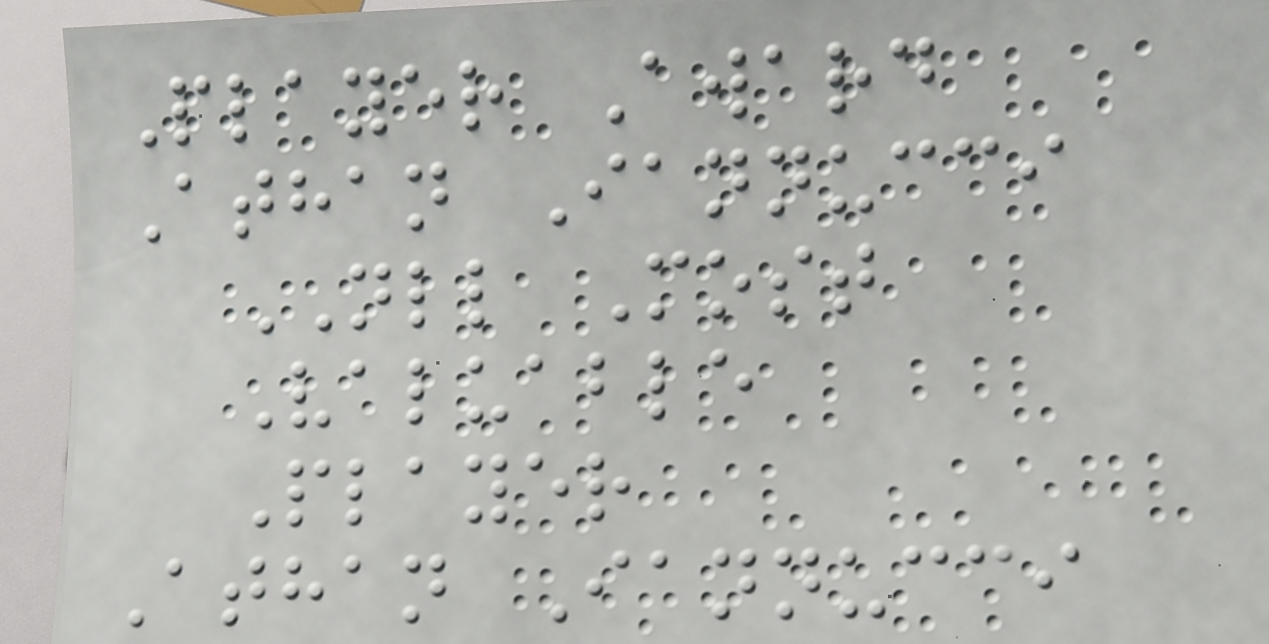Player Award
Athan Iannucci
NLL Most
Valuable
Player
Athan Iannucci
